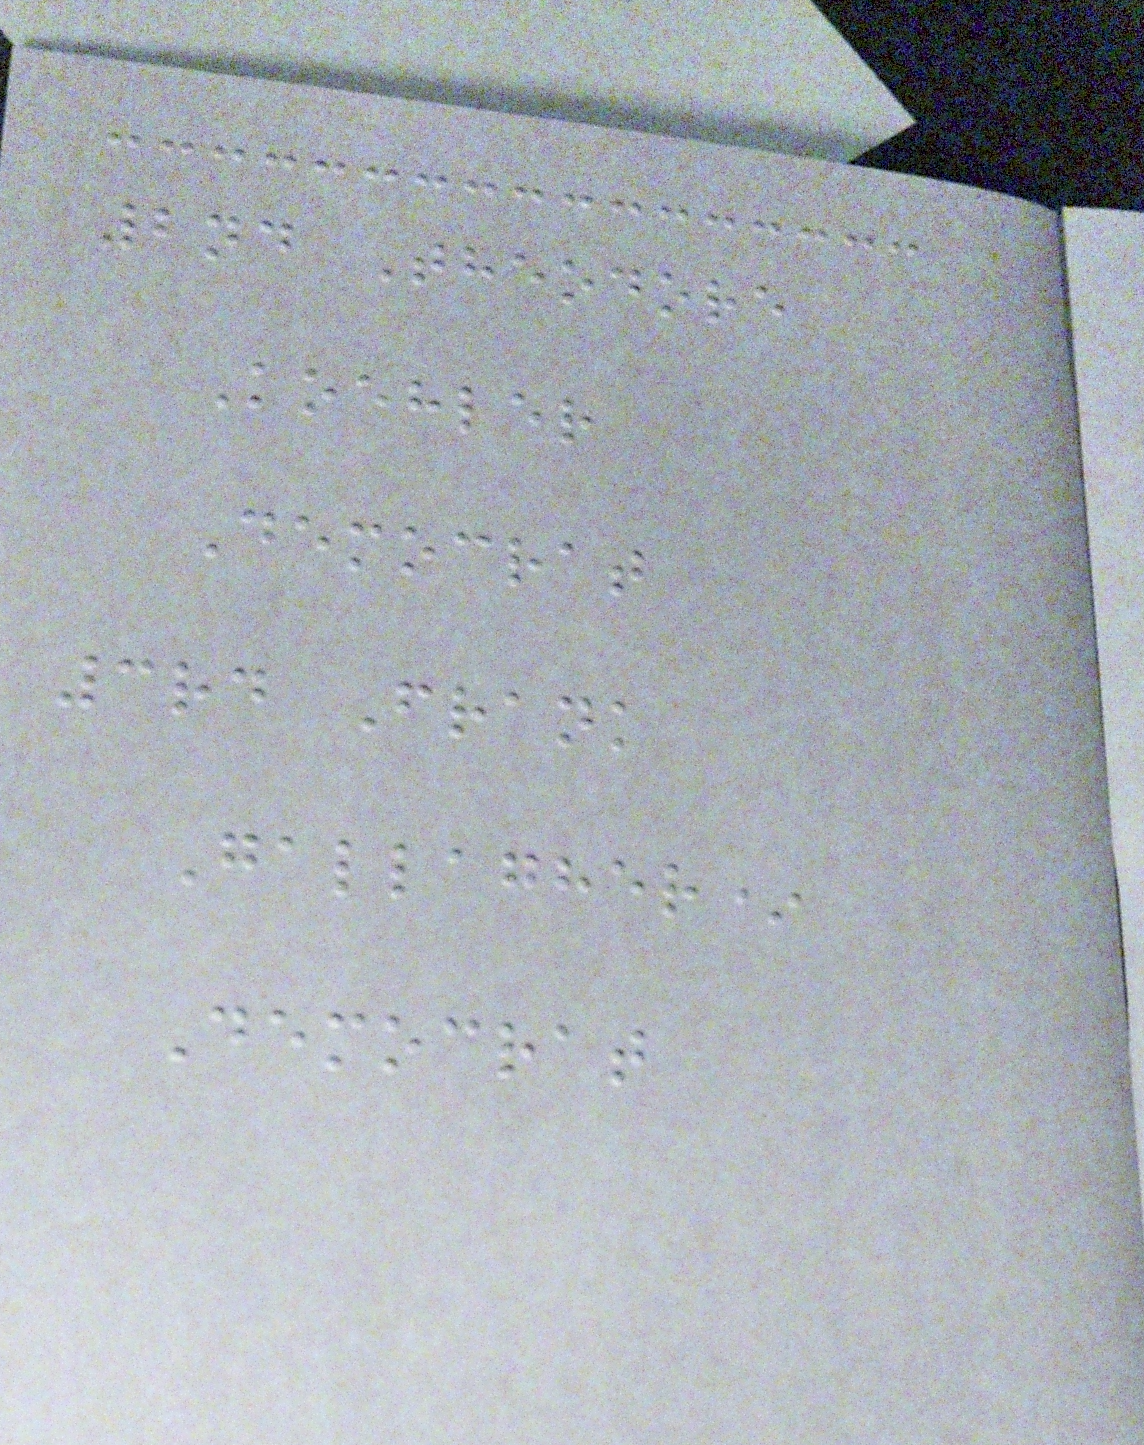2nd Theodore
Koehler
Democrat
3rd Frank
Gallagher*
Democrat
